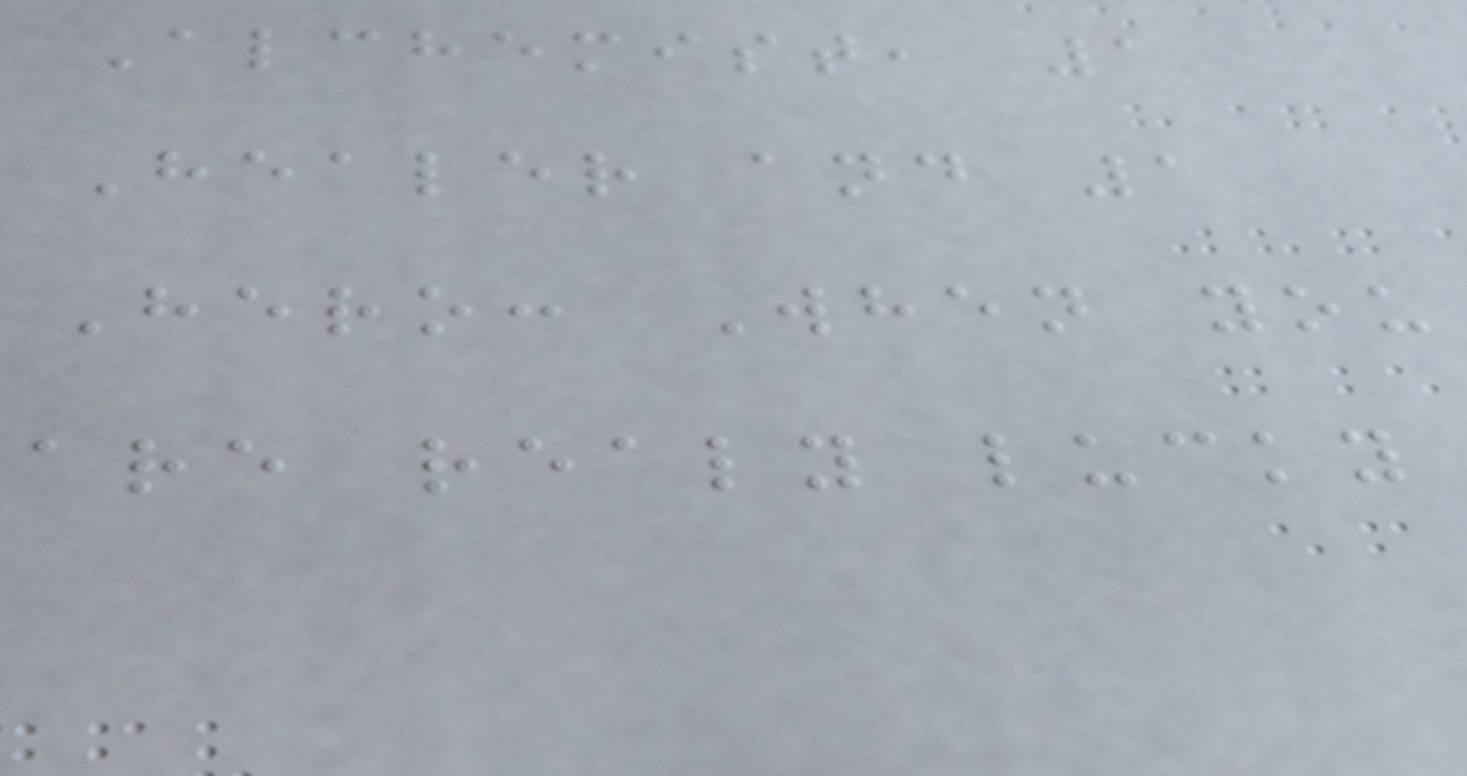Alchemist, 1
Healer and 1
Hero: When you
are realy lucky
